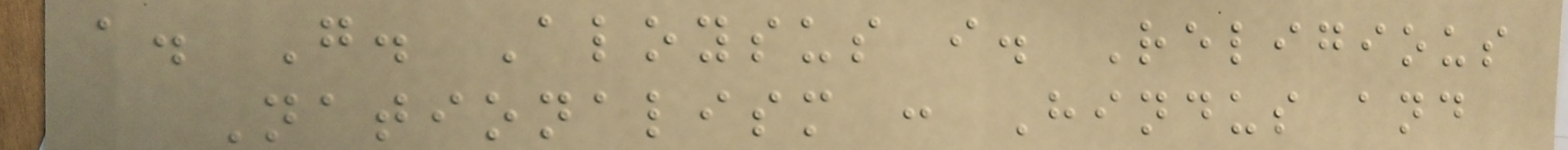a. G. Aloysus i. Religious
Nationalism : Hindus and
